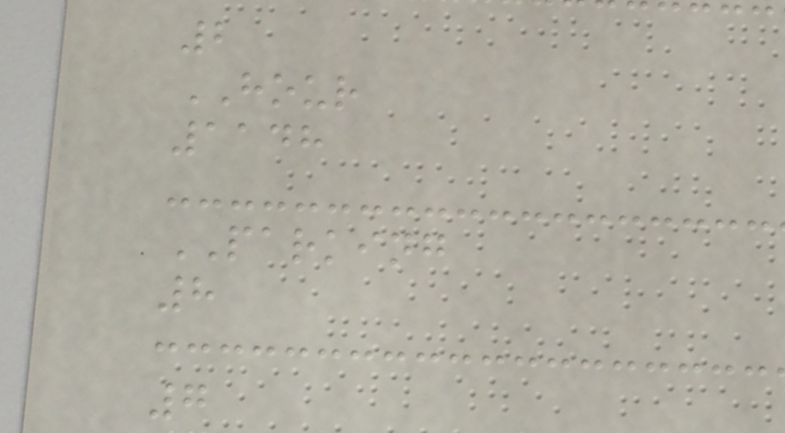2
HOUR
1148
PARKING
8
7
